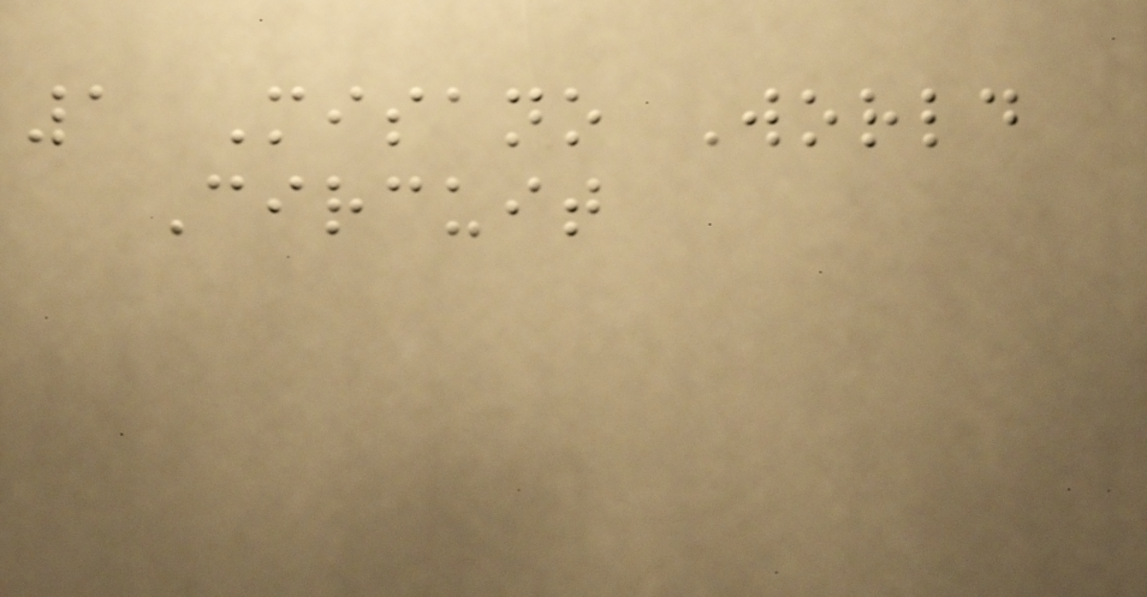1 Misano World
Circuit
